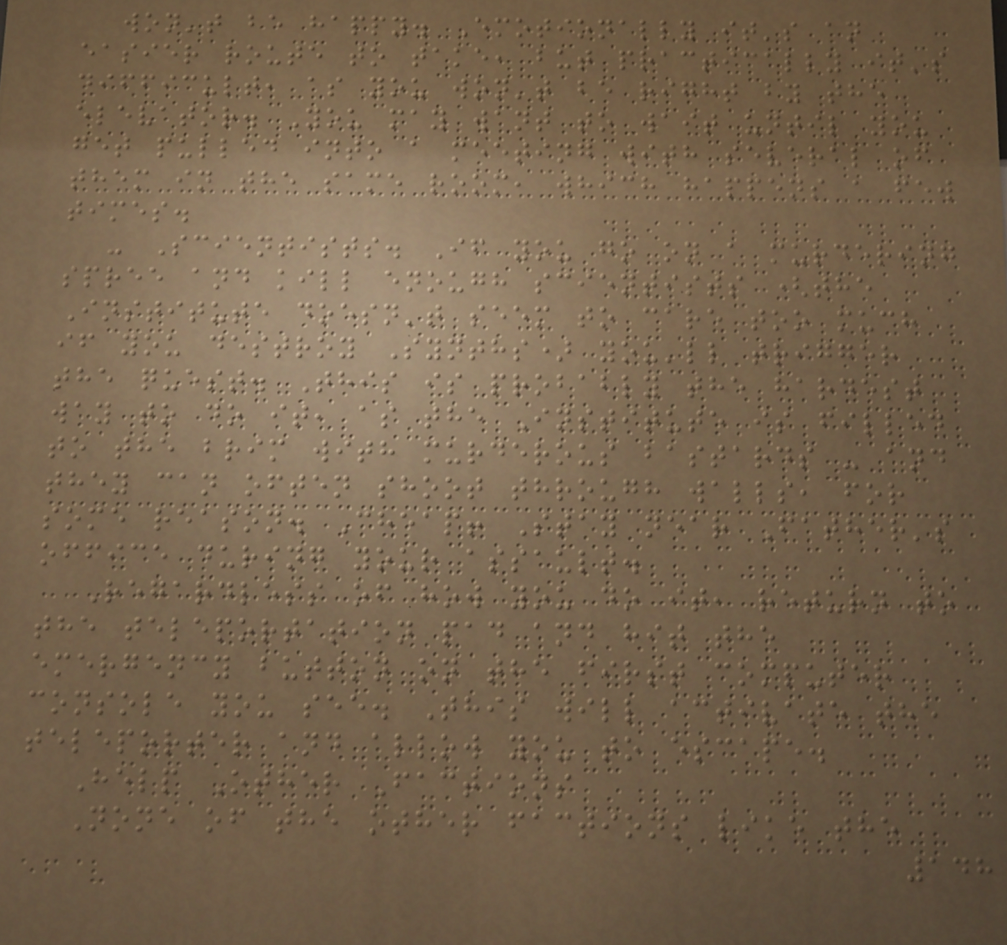won't be happy. Emotionally it's an
easier route to take, but practically it's
difficult, as you won't be right by the
elevator. You may want to wait until you
get pulled into a meeting with several of
them in the same room, which happens a few
times.
- Scientists. If you go on a murdering
spree and kill enough scientists (the
Institute doesn't seem to care too much
if you destroy Synths) you'll trigger
the quest. This is probably the hardest
way to do it, as the Institute is filled
to the brim with murderous bastards - and
they can often shoot through walls, for
some reason. Cheap! Stay near Father's
office during your assault.
Regardless of how you do it, return to
the teleportation pad and hit the
emergency button on the first computer
console you see. This will activate the
teleporter and allow you to escape.
Help Other Factions
None of the other factions like the
148
